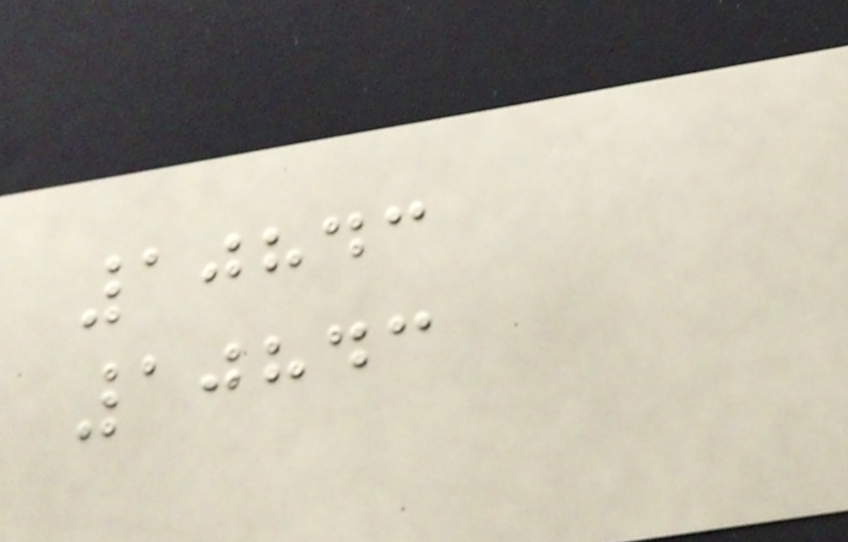10843
10843
